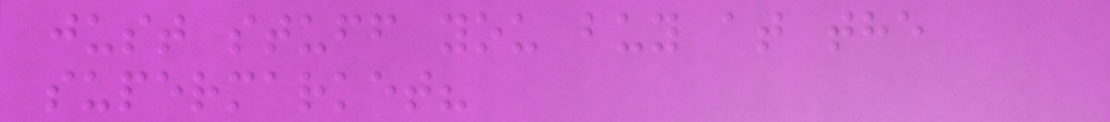just stuff you buy at the
supermarket?
